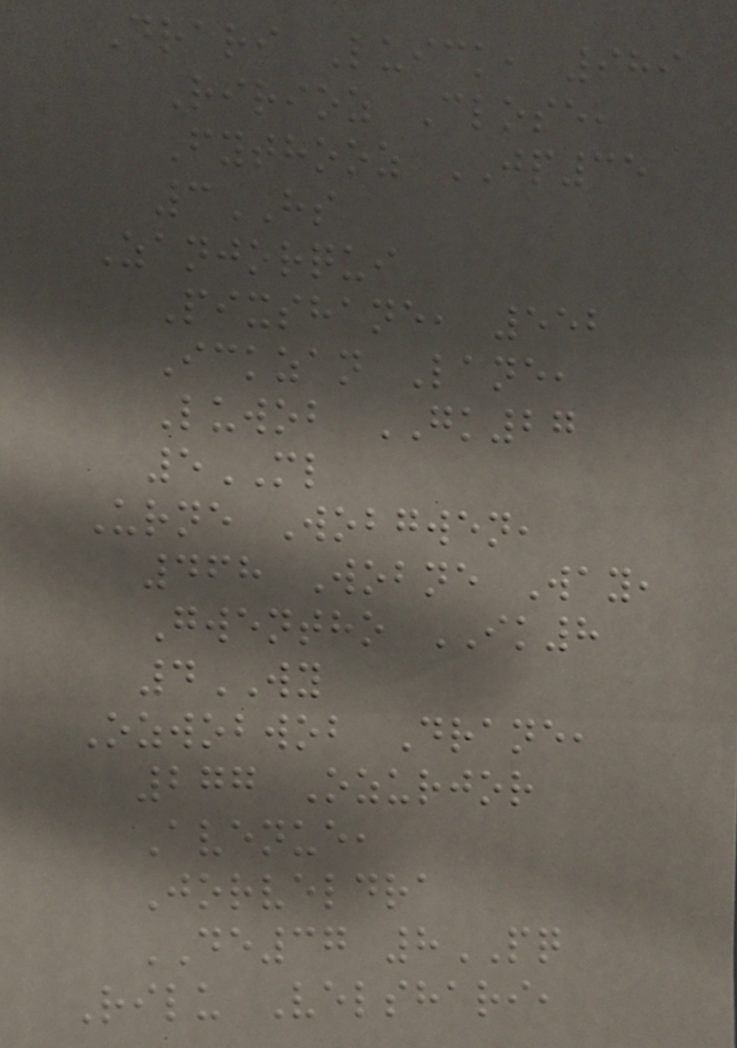Drari Luick, 989
Ririoz Close,
Fythooz JP35
3HS
Zanjorqui
Pixshane, 552
Ickzan Lane,
Luwob GK27
5ML
Urne Wobgwen,
468 Wobne Way,
Gwentho IK8
4WY
Ozwobwob Drane,
277 Ozurjor
Avenue,
Jorveldra
DE37 8PQ
Rilu Velshari,
